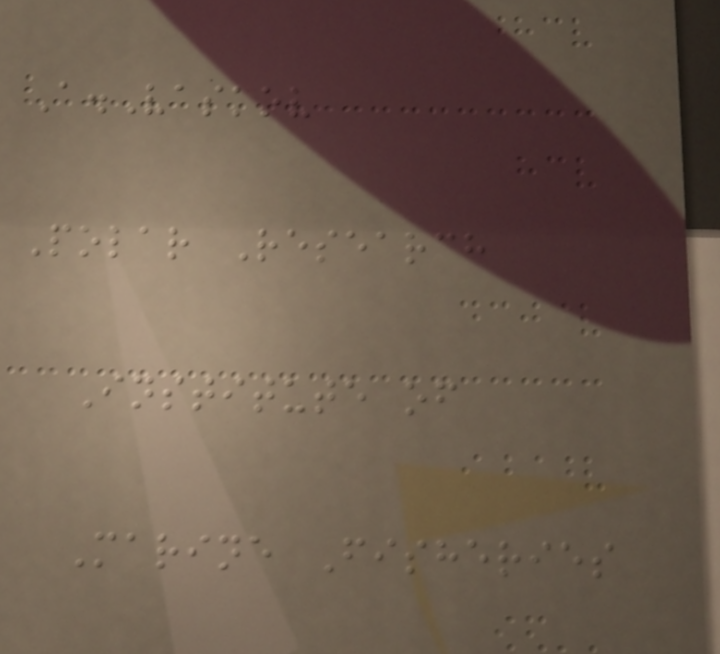A.Vaskov
Polar Research
Institute of
Marine Fisheries
